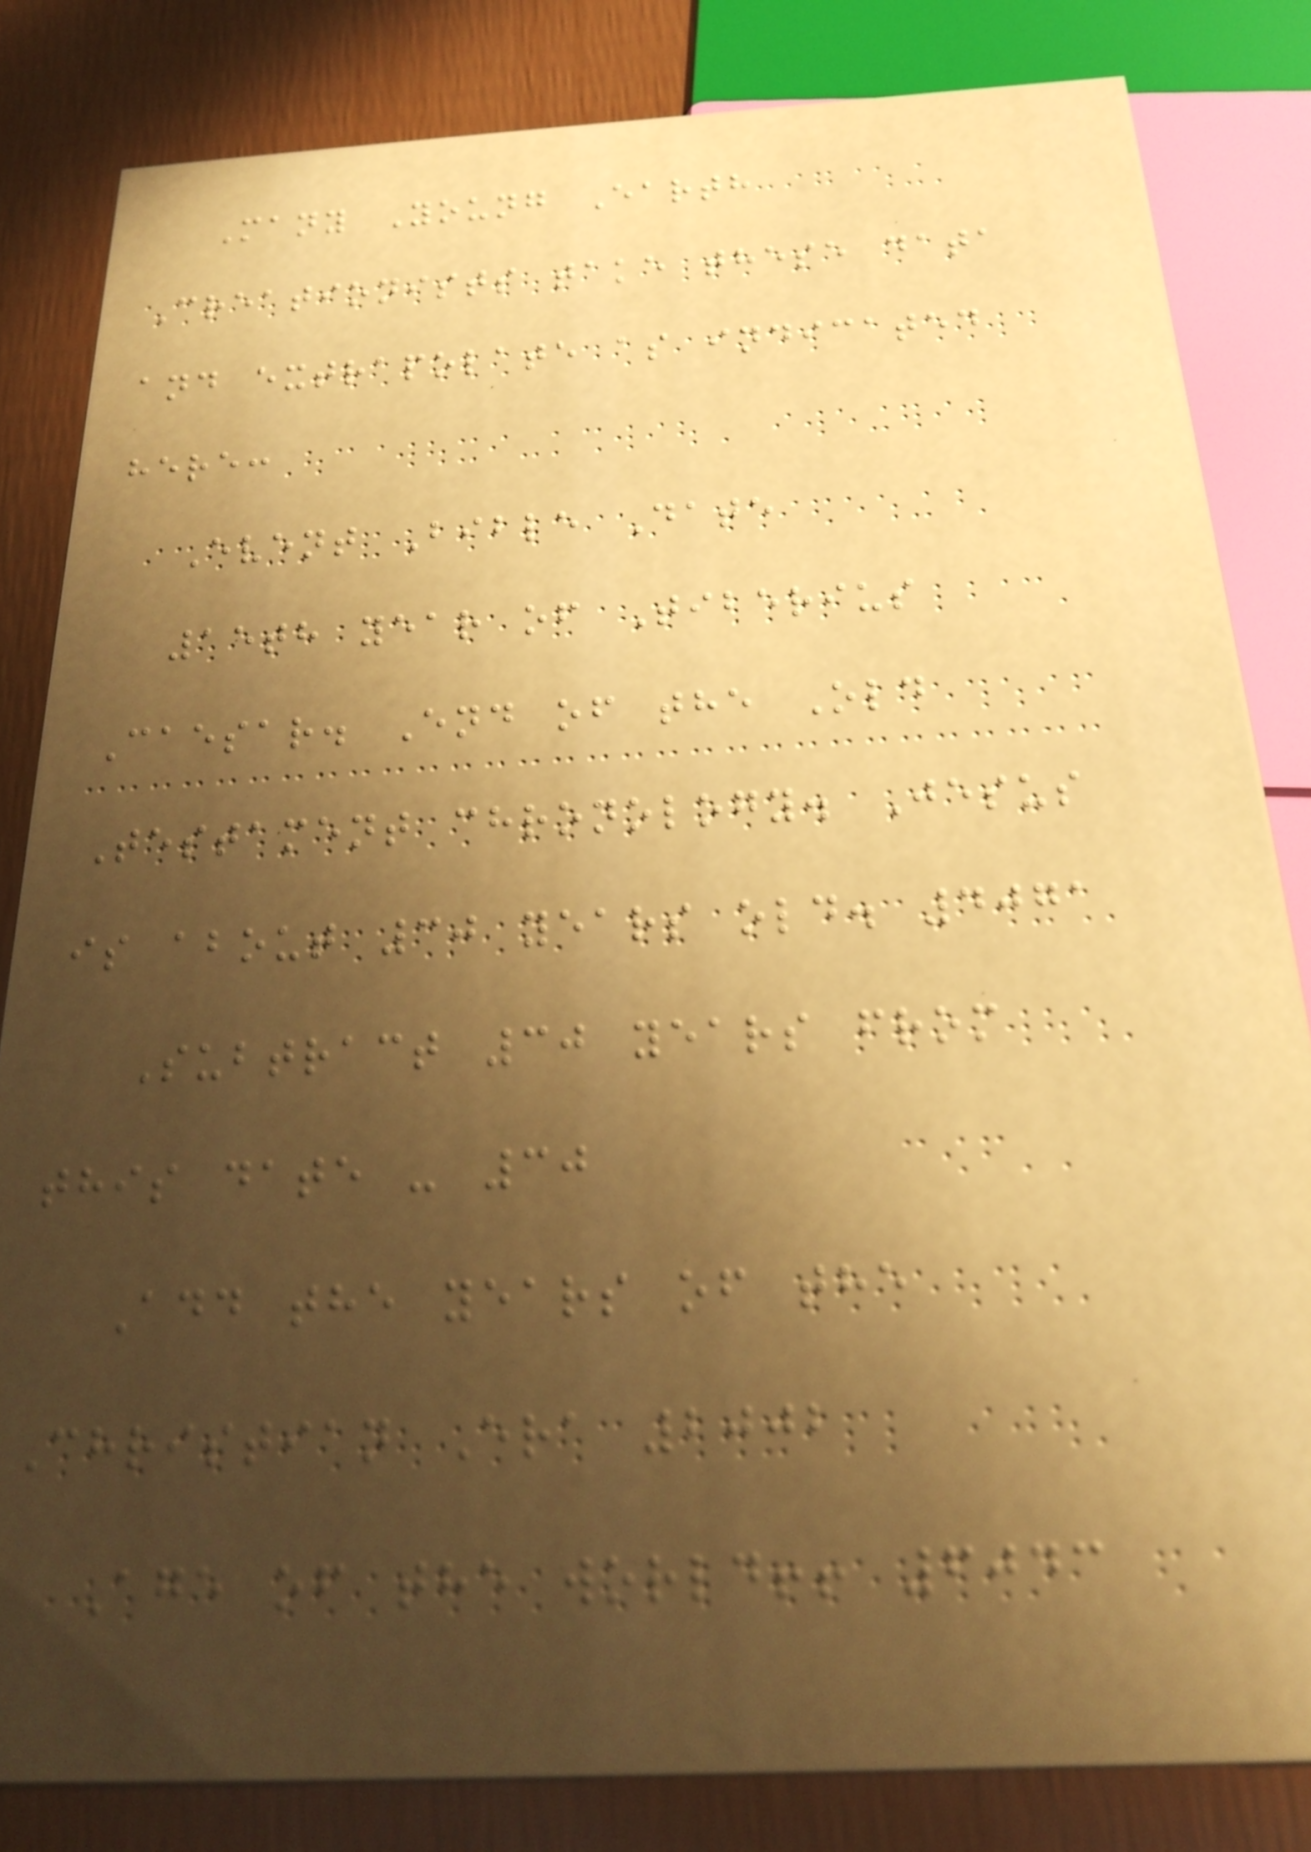Many Young Earth
Creationists take these data
and extrapolate as indicated
here:
Event Bible Date
15th year of Tiberius
Caesar. End of the Old
Testament chronology. Jesus
is about 30 years old. 4071
Subtract 30 years from
this date - 30
Add the years of the
Christian Era 2002
Age of the world!! 6043
